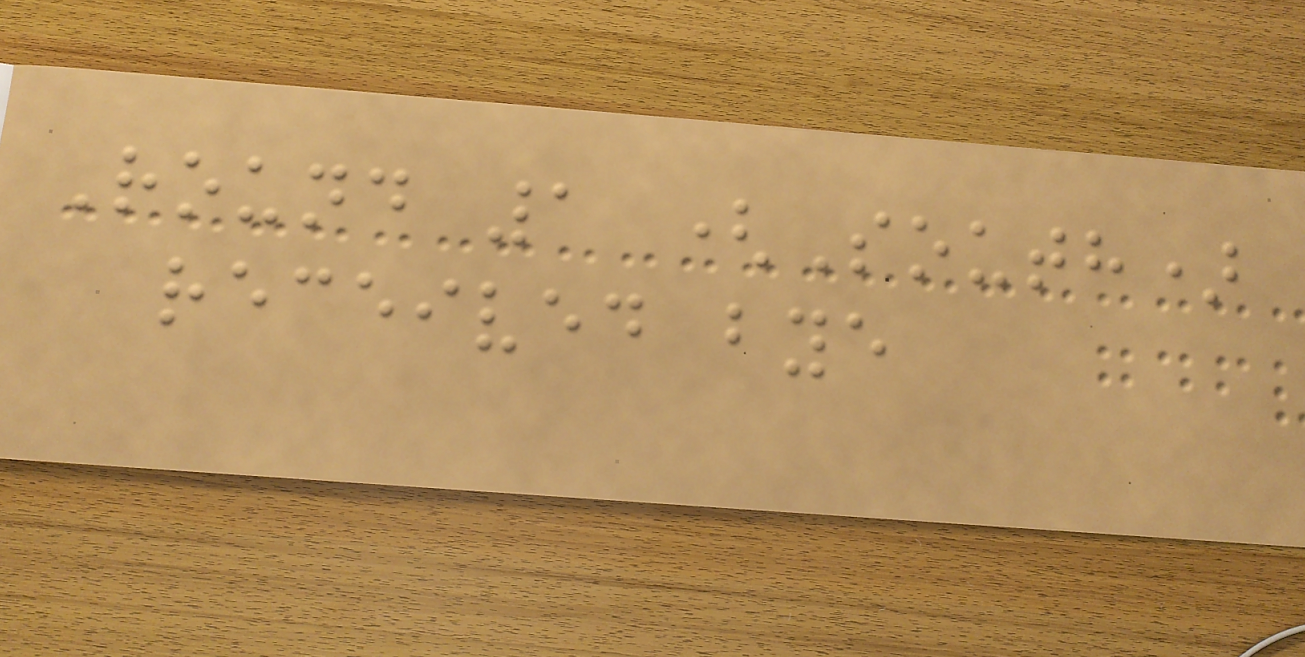Round 1 (South)
received bye
